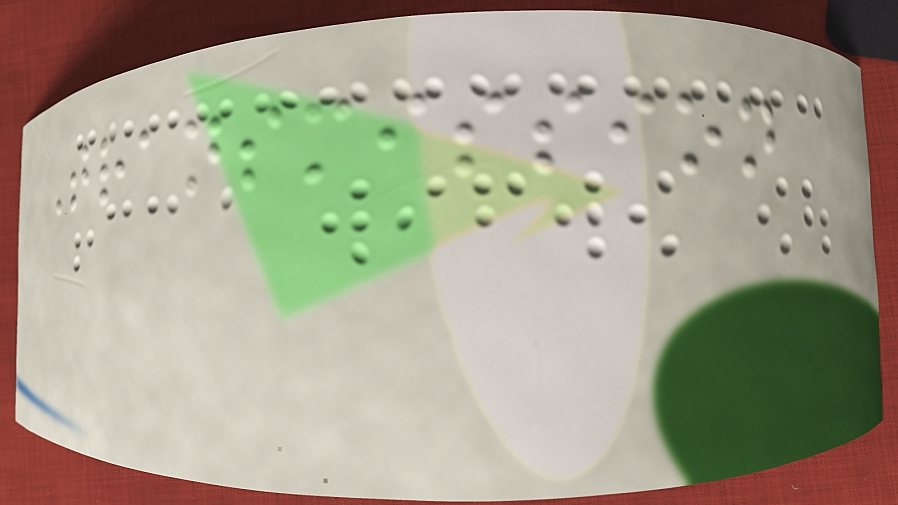Transmission
